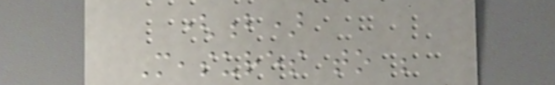(b)
Measures to be
